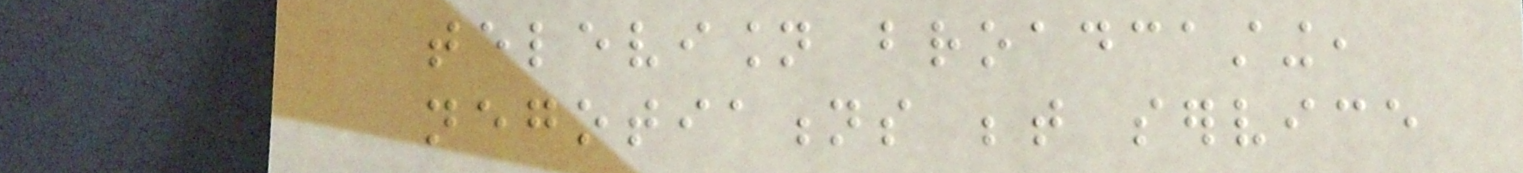television broadcasting,
negotiations between service
